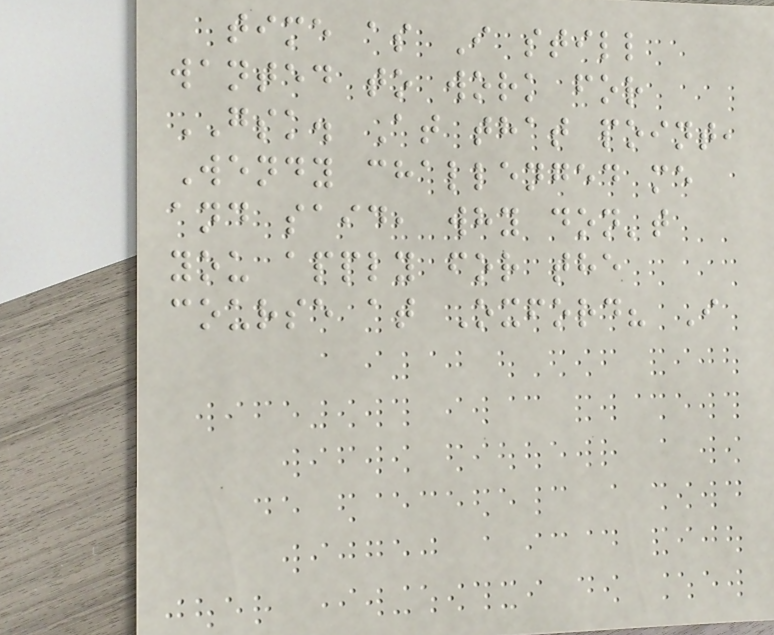time as I still
wanted to work for
GSK. At that point,
Wendy challenged me
and said, why don't
you apply for the
course at Oxford? I
